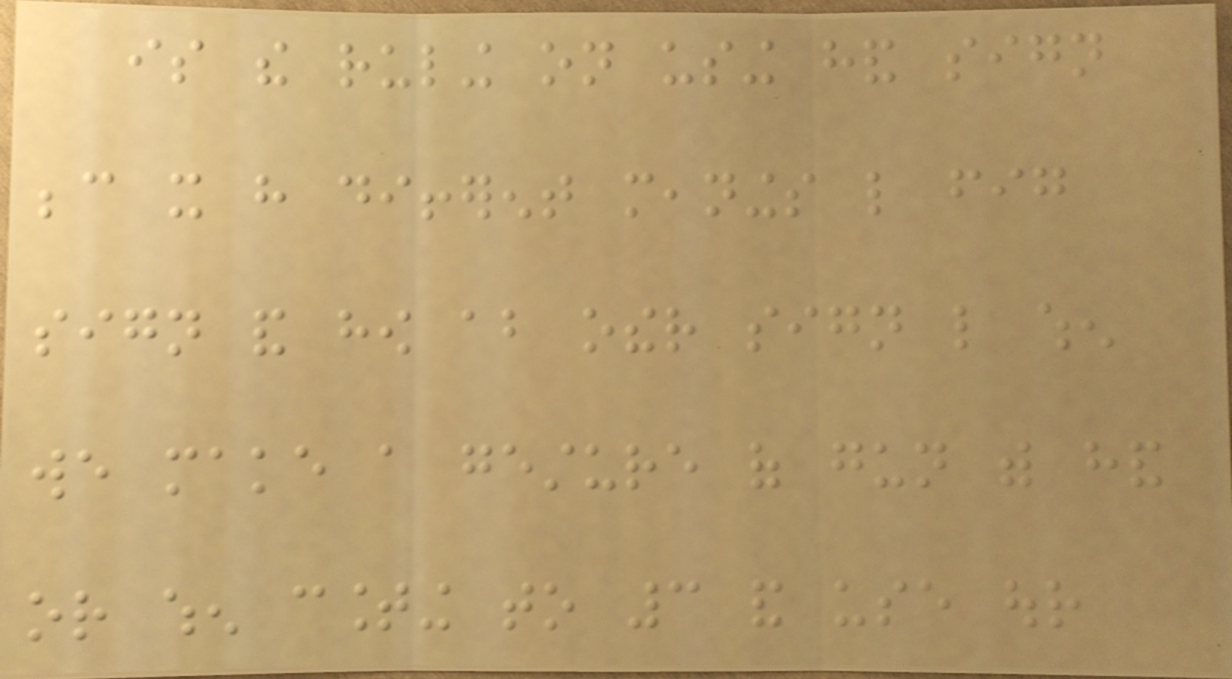is the ruling on using hand sign
because it have different meanings like fig
sign and how about other sign like when
we make a gesture of gun with hand
or when counting to 3 and use our
